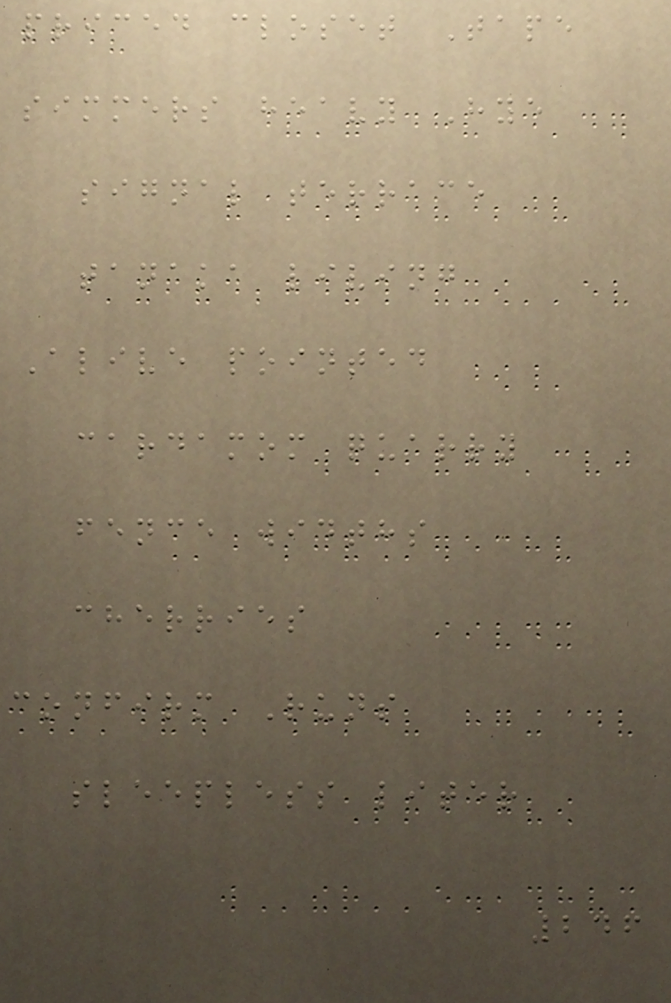priced closet Tape
simmers heavy Hye
signal terrace
tanaka living
Alive pointed
cardamom quarry
fence widths
cherries
confirm Runs
sleepless liter
246
